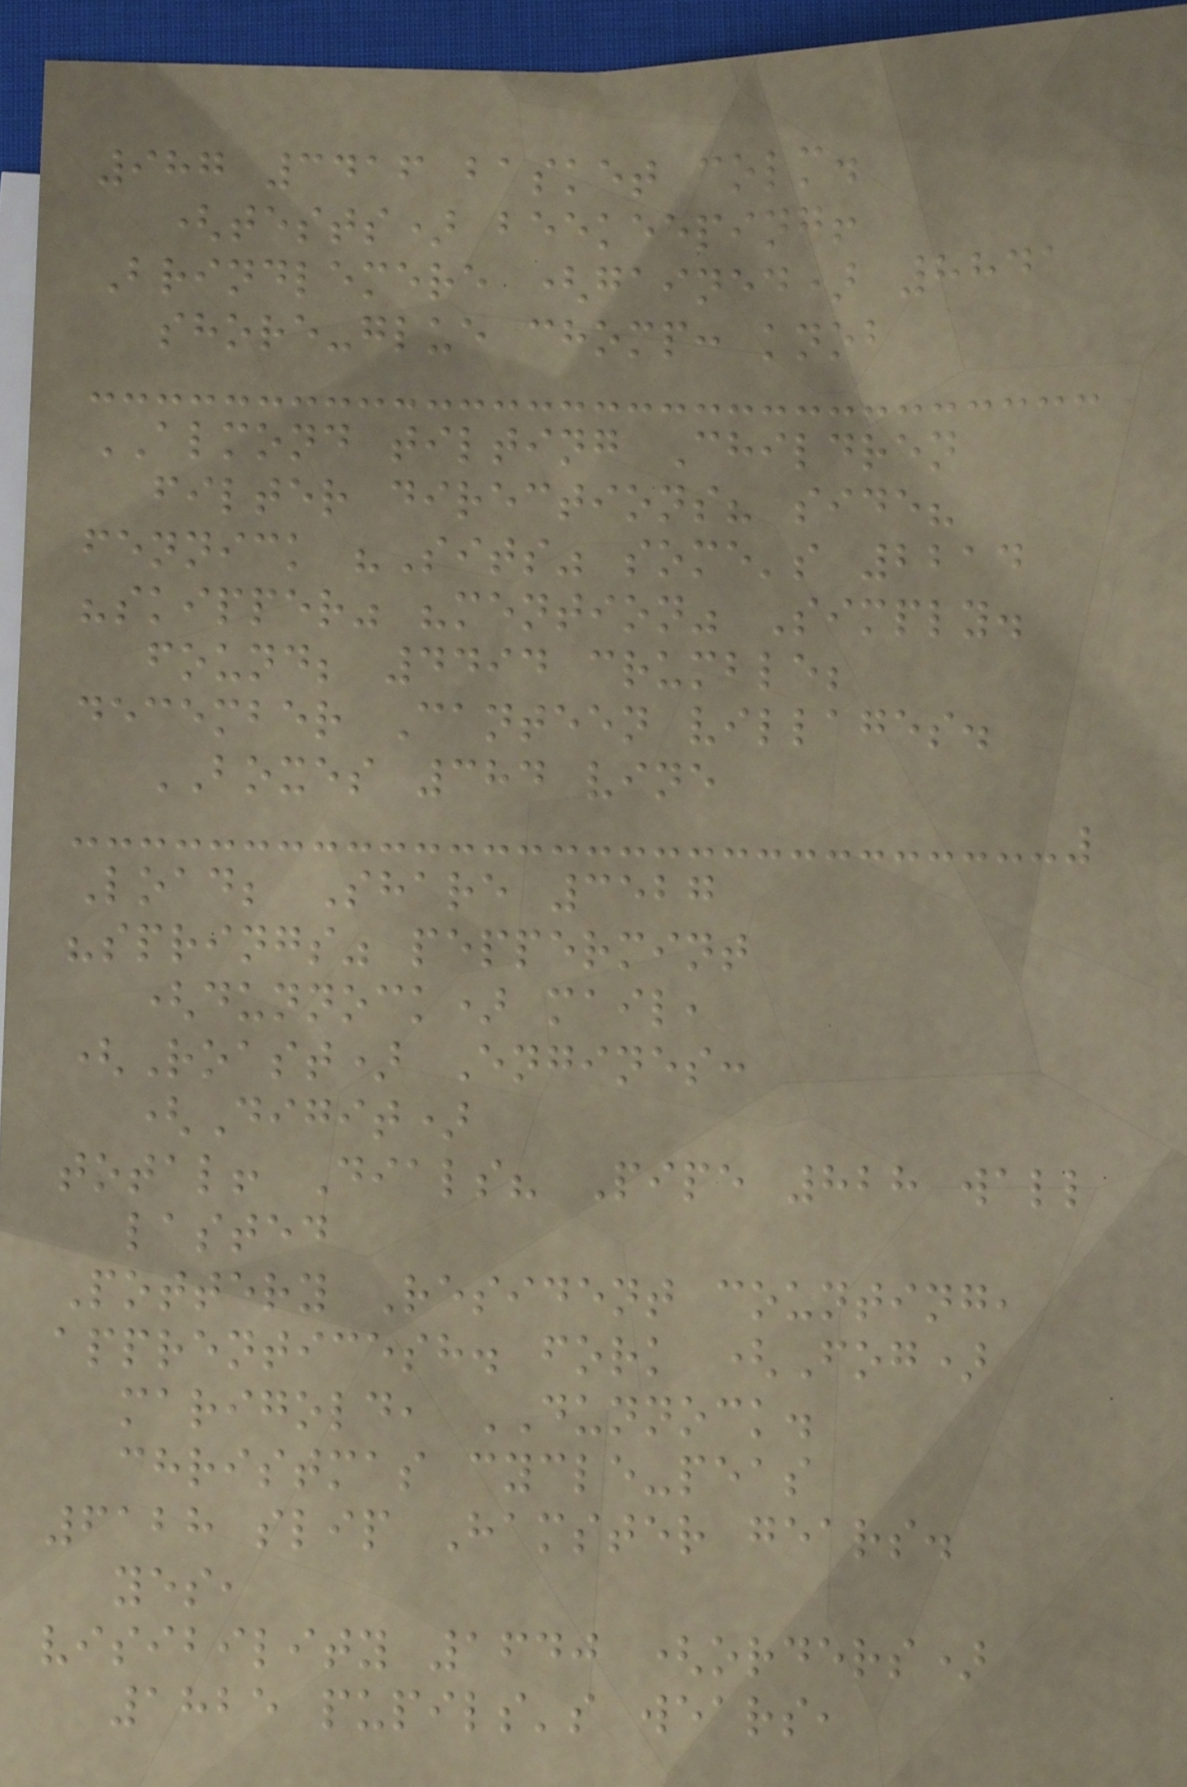987 3416 basket colm.
(tests) beekeeping!
Brindlemere (gained) 8841
shore-glue chomp: knob
ALMOND tilting Children
filter directions? side?
fennick "Sits" some's 2214
"skipper" "mention" Simply.
found; 4494 crumble;
december Canteen villages.
BOXES 384 vine
Load; Share 3527
"springs" peppermint
(dunnock) mail,
(Roast) Engines:
(Digit)
total! Dials? Pipe 828 wall
lasted
Pottery Resident counting,
apprenticesh. fork (Fog)
marigold, DUNNOCK.
christmas cycle-peas
6128 slip Hamster gears.
yes,
visibility 1640 (orders)
1825 pupils's wears,
